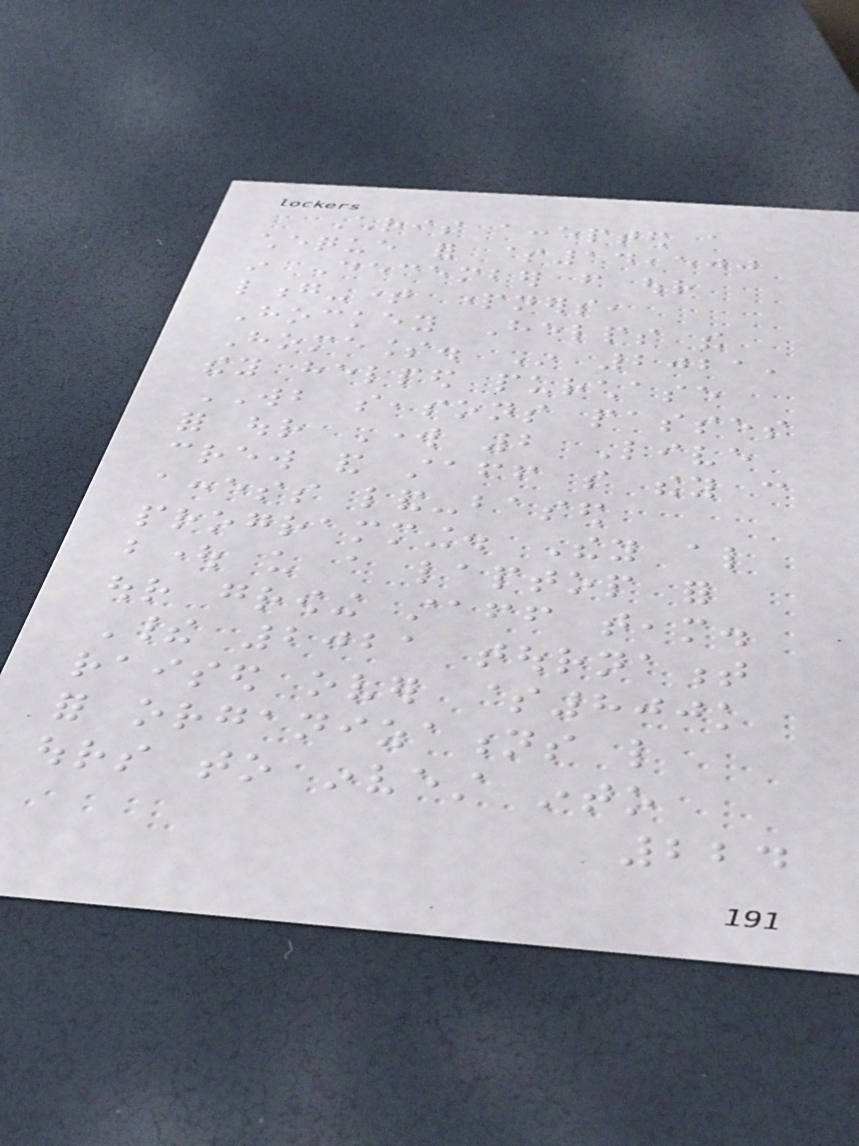Chris accepted a
cheque for $14,500
in December from our
long-time partners,
Hockey Helps the
Homeless. In 2021,
they helped purchase
WB seasons passes
for our Work 2 Live
crew and staff so they can
access land-based
programming. They also
bought us a laptop for
our growing staff team.
Their 2021 tournament
raised over $800k
for organizations like
ours to invest into
224
